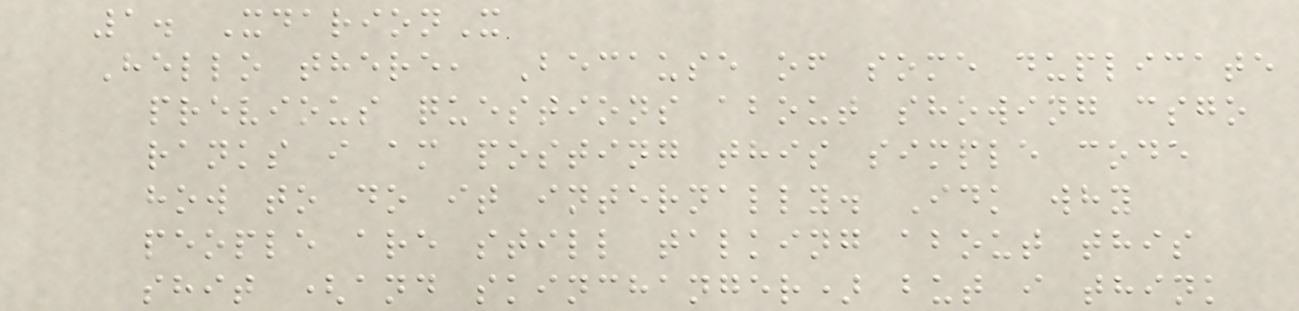1. XdarionX
Hello there, Because of some duplicate
previous questions about showing csgo
ranks i am posting this simple code
how to do it internally. Idk why
people are still talking about this
shit (and skinchanger) but i think
